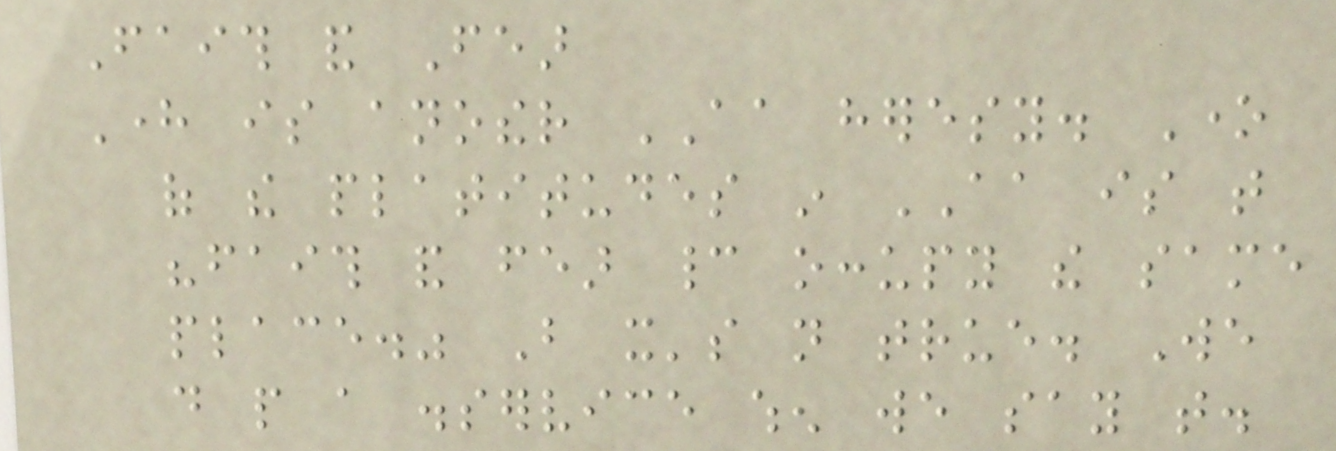Faith and Fear
Here is another AA heresy. One
of the platitudes in AA is that
"faith and fear cannot occupy the same
place." But it's not true. We
do people a disservice when we say that.
